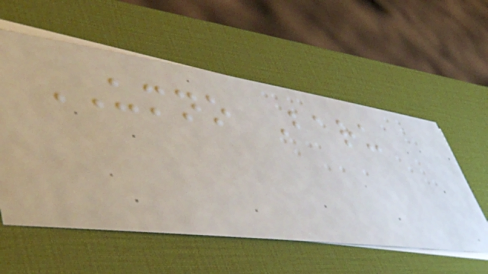UMNO Baru
